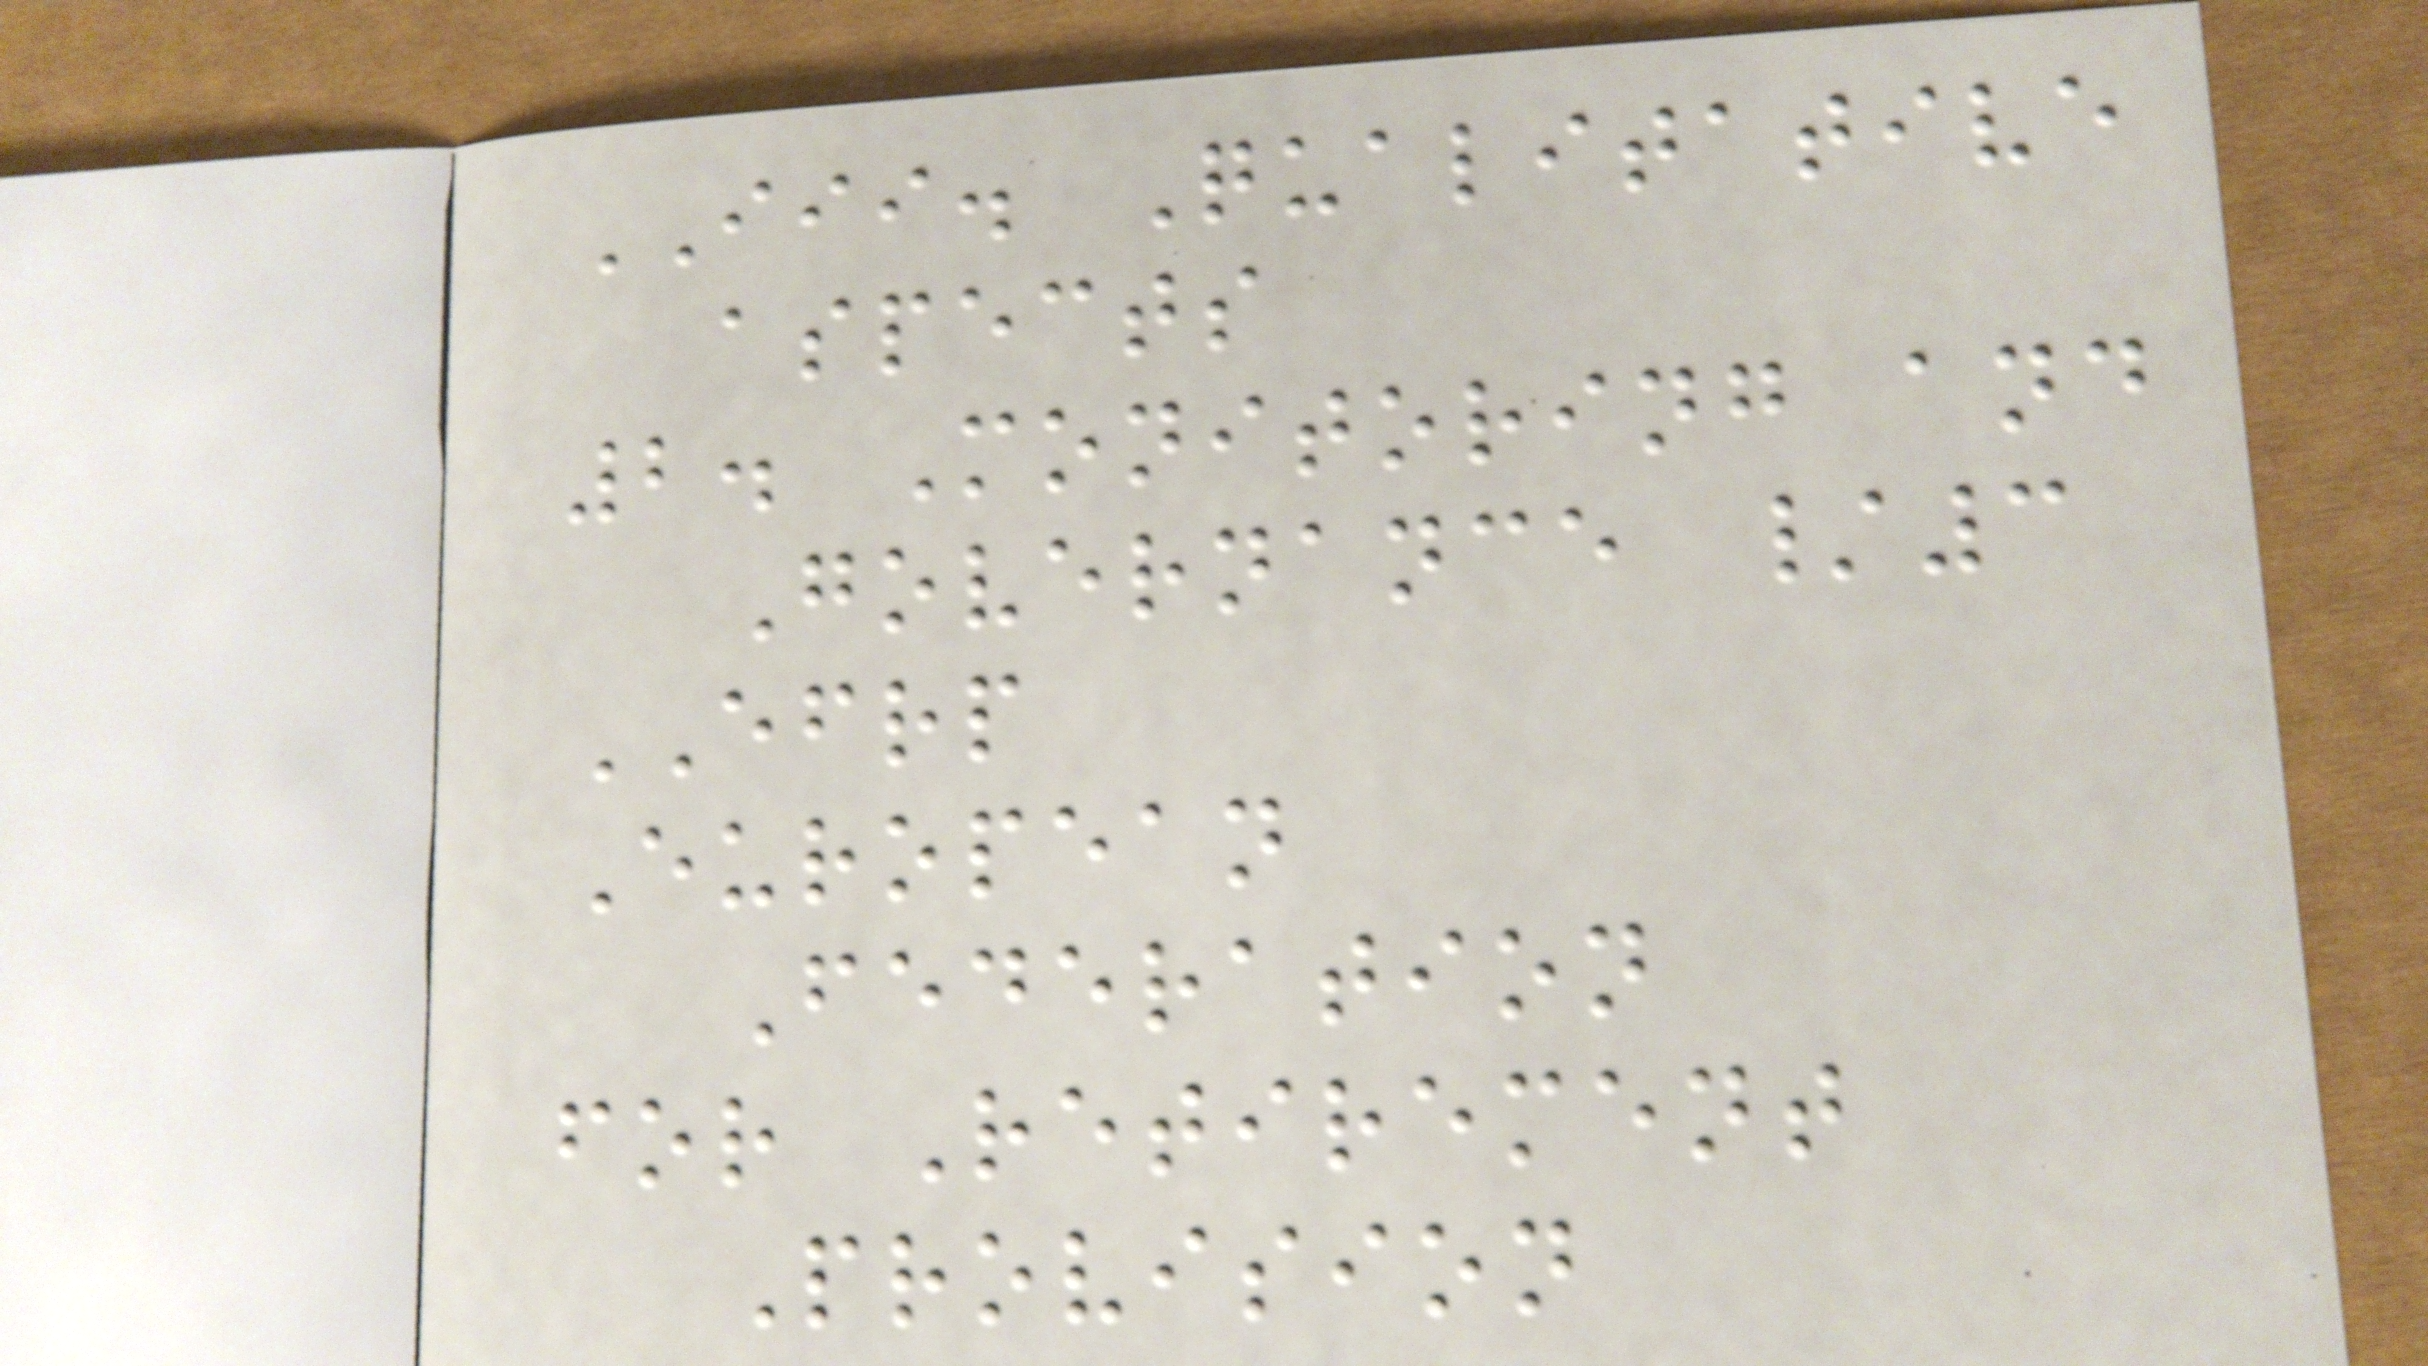III. Qualitative
aspects
2. Monitoring and
Governance /3
EFRP
European
Federation
for Retirement
Provision
